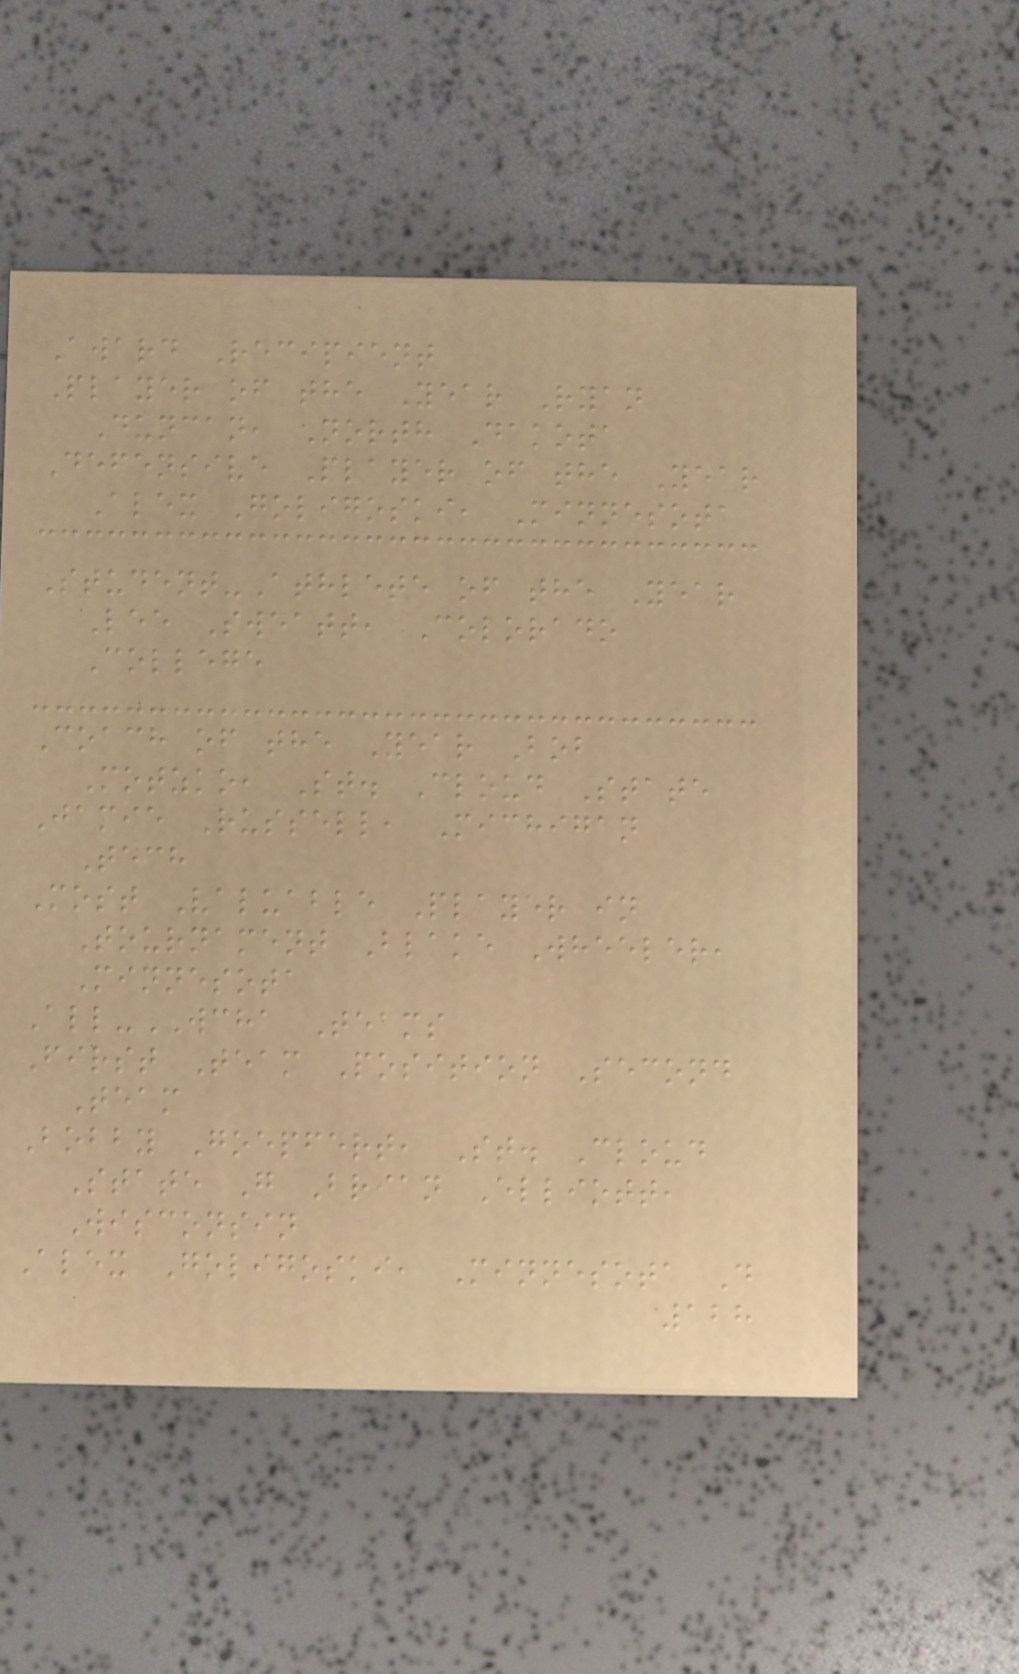Award Recipient
Player of the Year Ryan
Duncan, North Dakota
Defensive Player of the Year
Alex Goligoski, Minnesota
Student-Athlete of the Year
Lee Sweatt, Colorado
College
Coach of the Year Bob
Motzko, St. Cloud State
Jamie Russell, Michigan
Tech
Most Valuable Player in
Tournament Blake Wheeler,
Minnesota
All-WCHA Teams
First Team Position Second
Team
Bobby Goepfert, St. Cloud
State G Brian Elliott,
Wisconsin
Alex Goligoski, Minnesota D
128
